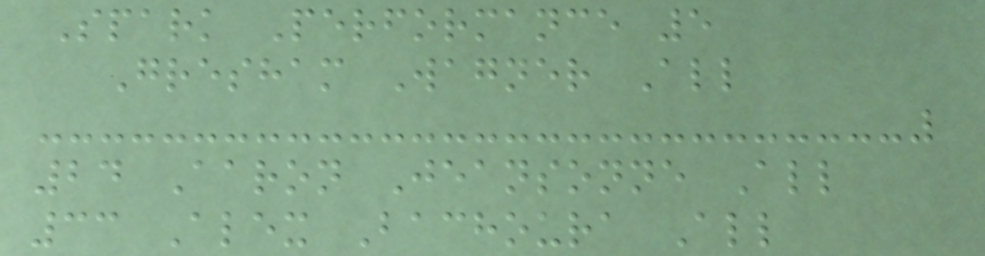Spark Performance 5
Gresham Wagner All
24 Aaron Jeansonne All
33 Alex Bachoura All
